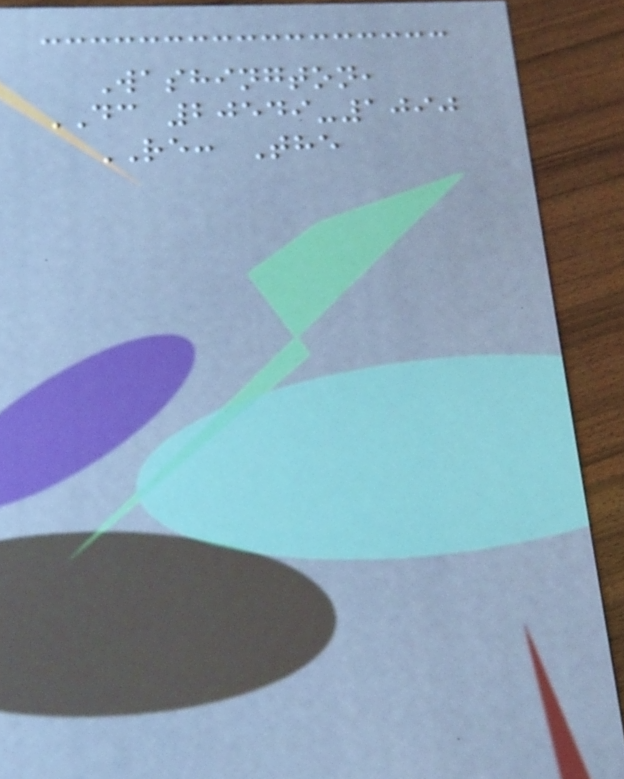Washington,
DC 20549-1090
RE: The
